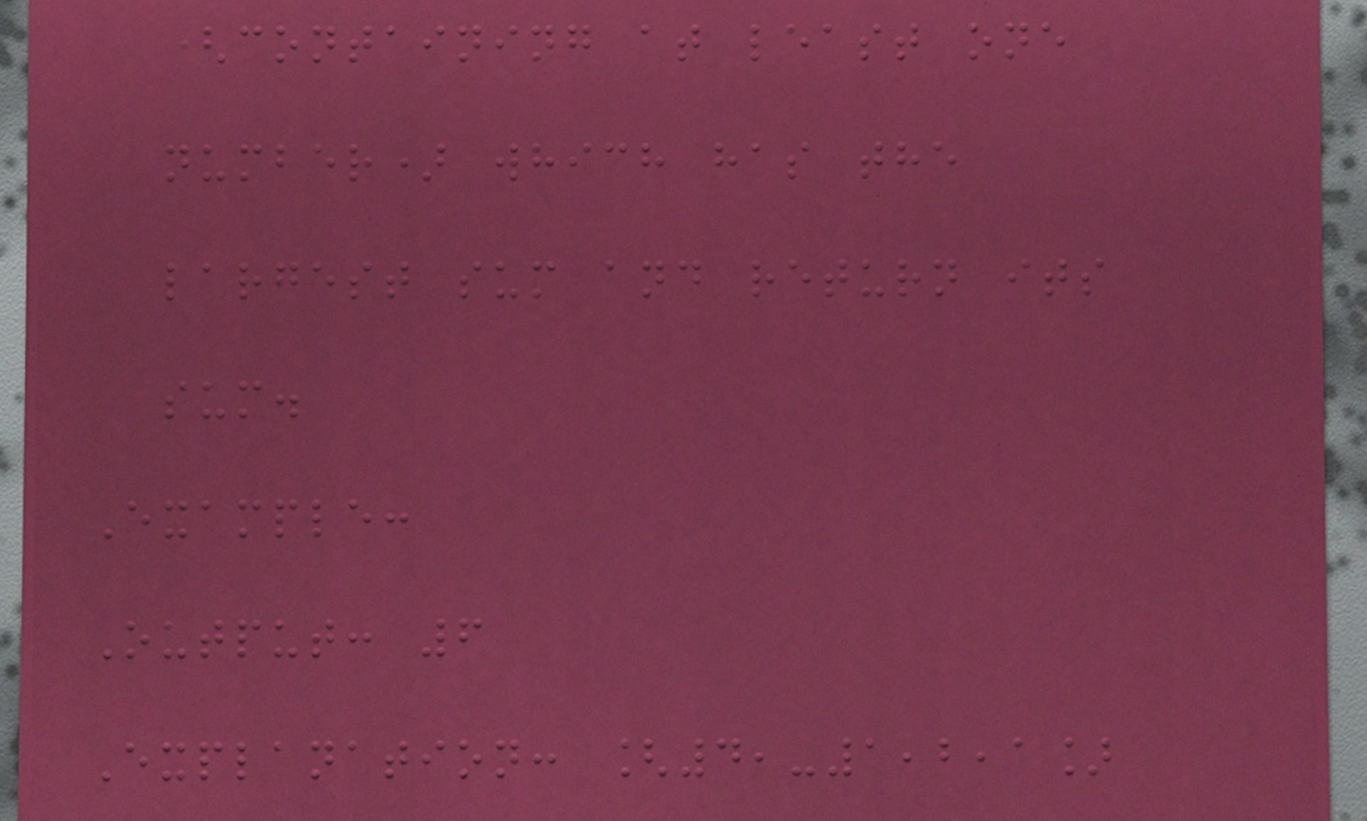(containing at least one
number) which has the
largest sum and return its
sum.
Example:
Output: 6
Explanation: [4,-1,2,1]
